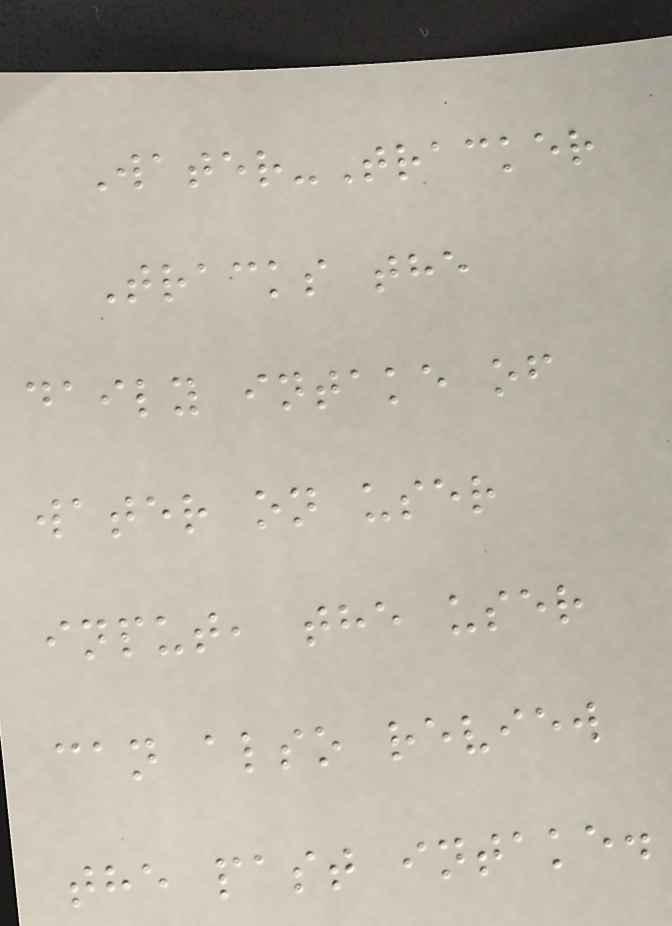Water-Tracker
Tracks the
daily intake of
water on user
input, the user
can also review
the past intake.
